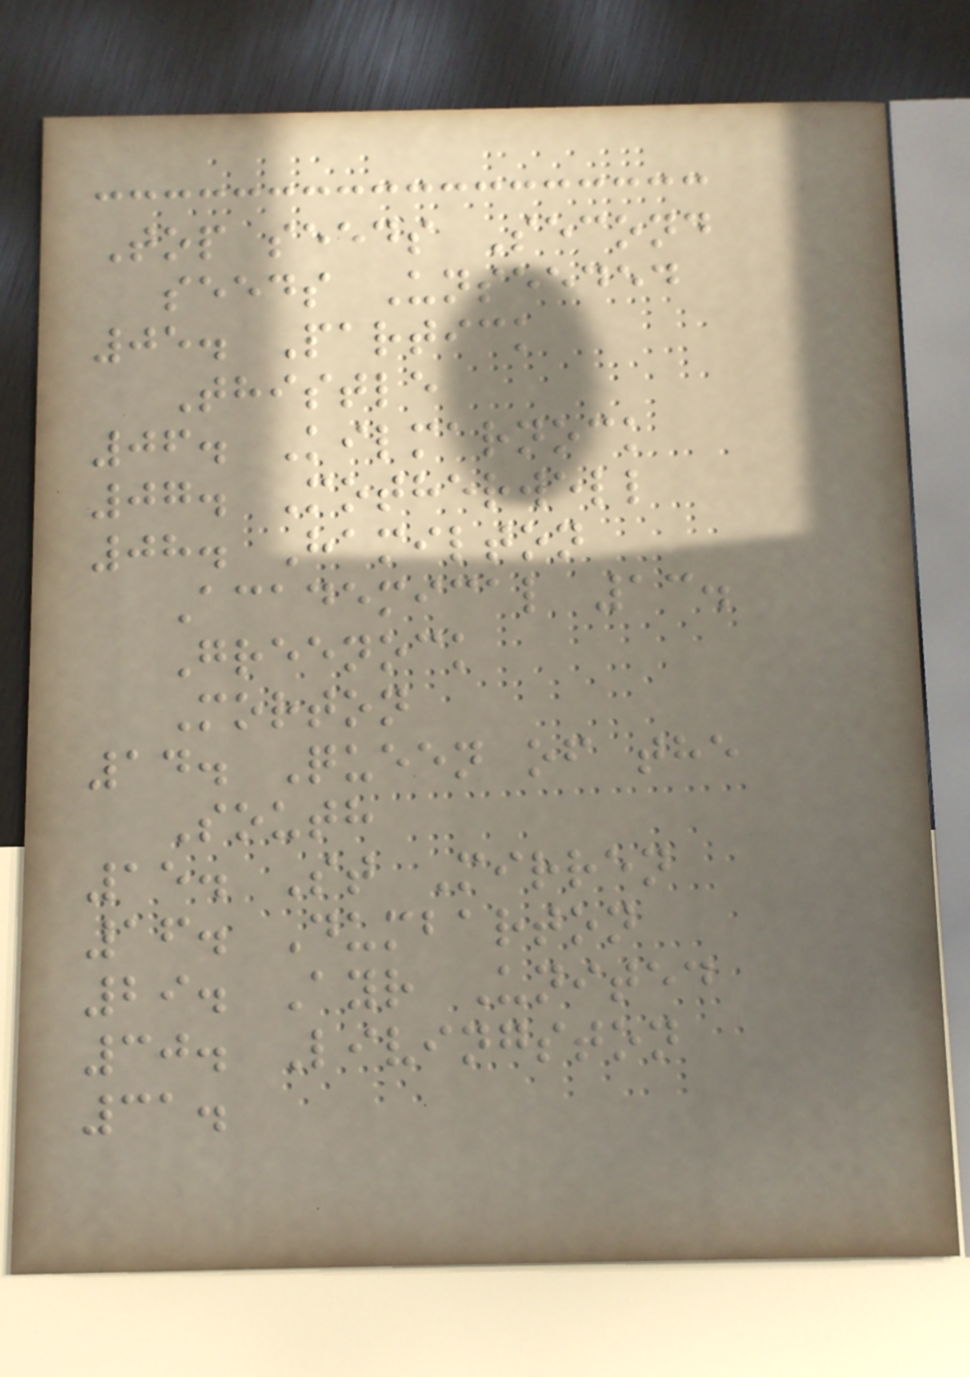Top seeds Second
seeds Unseeded
05. Partick
Thistle
06. Kilmarnock
07. Motherwell
08. Hamilton
Academical 13.
Greenock
Morton
14. Queen of the
South
15. St Mirren
16. Dumbarton
29. Ayr United
30. Livingston
31.
